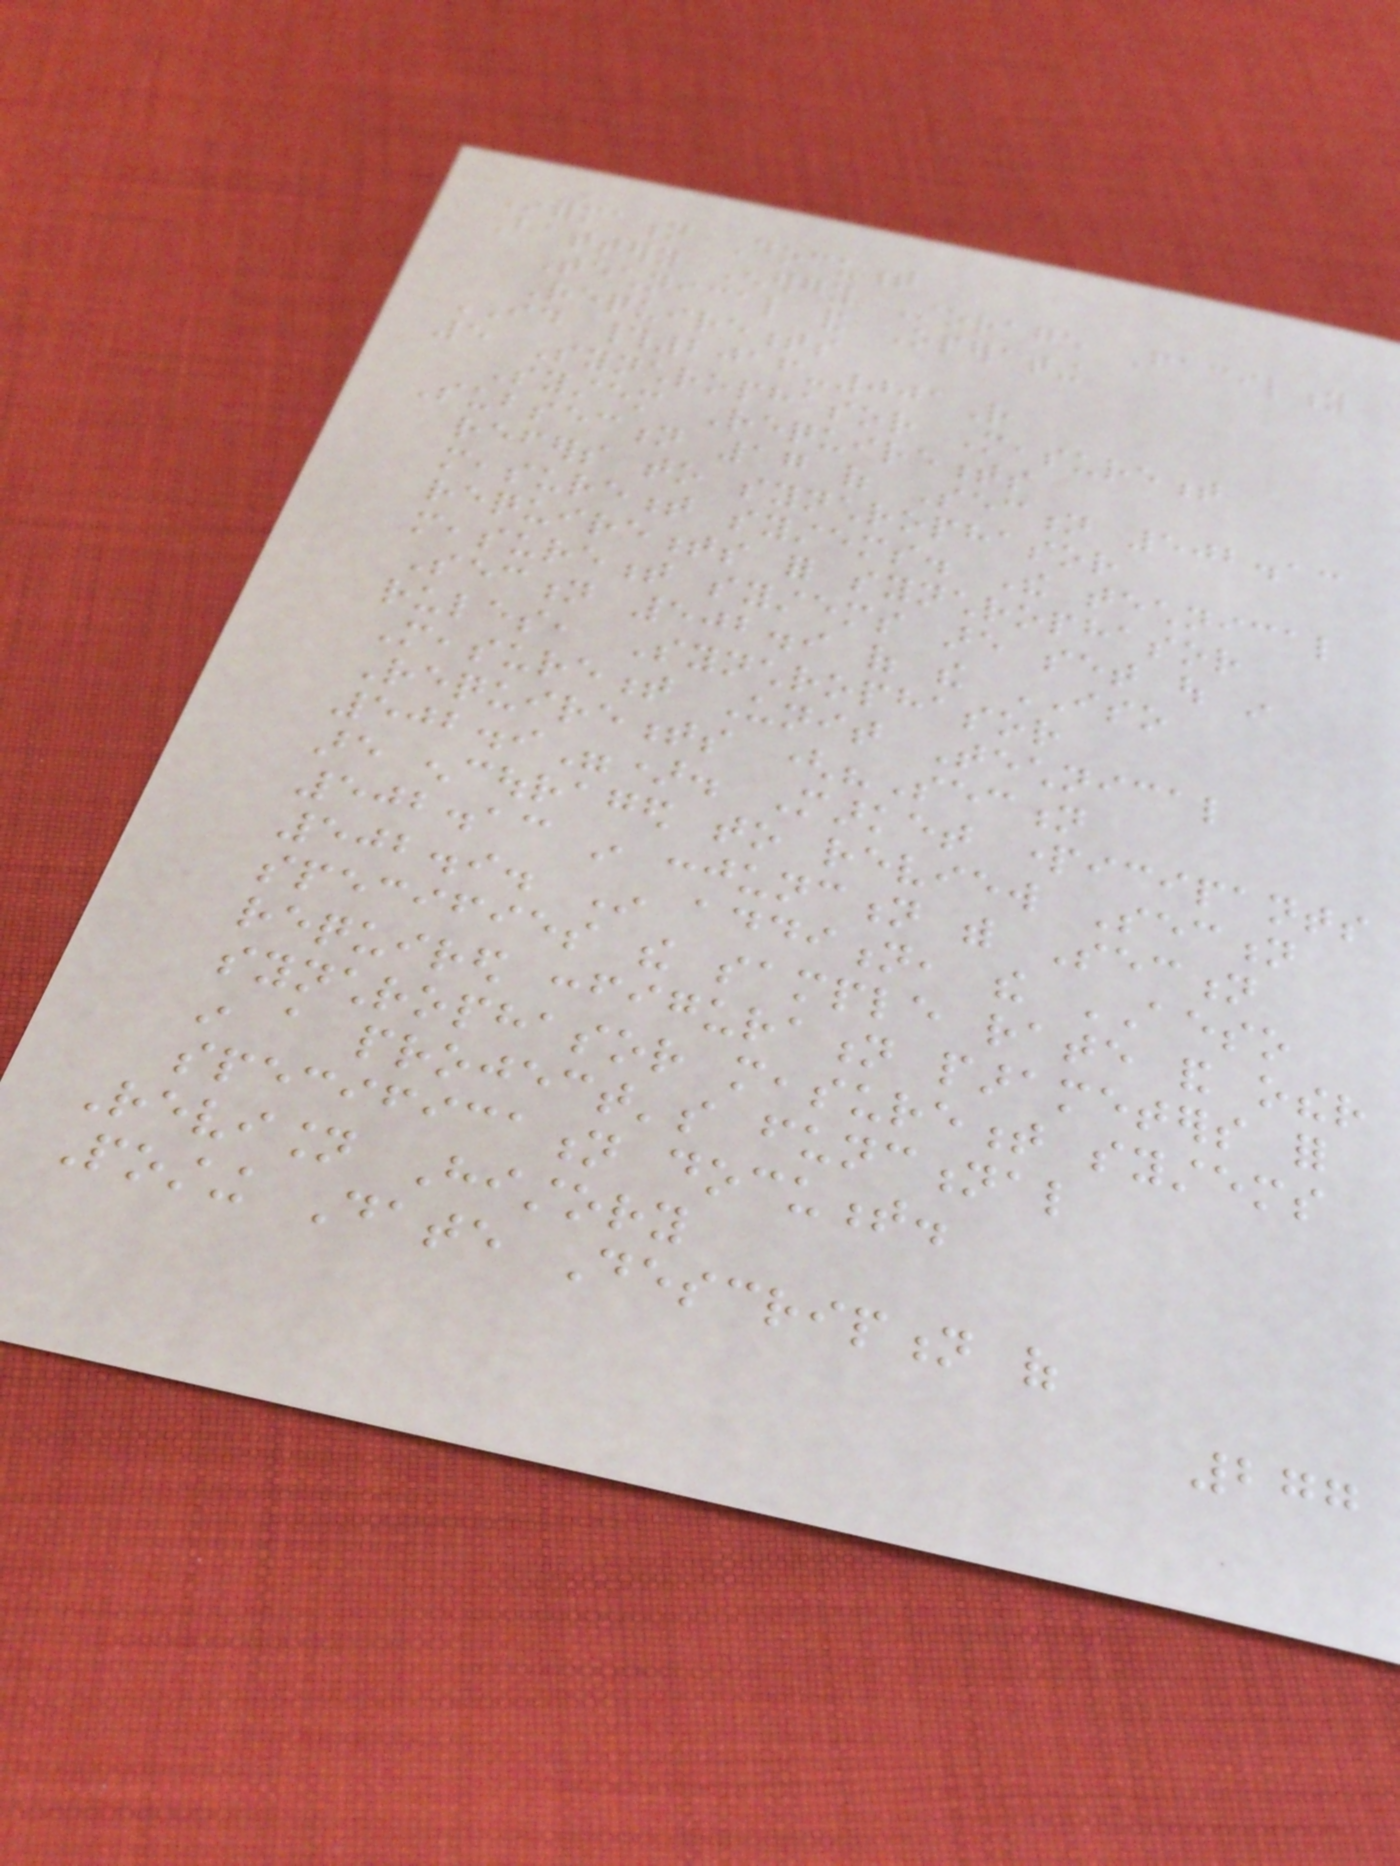Information Document
Battery Energy Storage Facility
Technical and Operating
Requirements
ID #2016-001R
5 Synchrophasor Measurement
System Requirements
Subsection 17 of Section 502.13
refers to synchrophasor
measurement systems. The technical
requirements for synchrophasor
measurement systems are set out in
Section 502.9 of the ISO
rules, Synchrophasor
Measurement Unit Technical
Requirements ("Section
502.9"). Market participants
are encouraged to review Section
502.13 in conjunction with Section
502.9. In addition, the AESO
specifies the sample rate and other
required configuration parameters for
synchrophasor measurement systems
in a project's functional
specification document.
Revision History
Posting Date Description of
277
